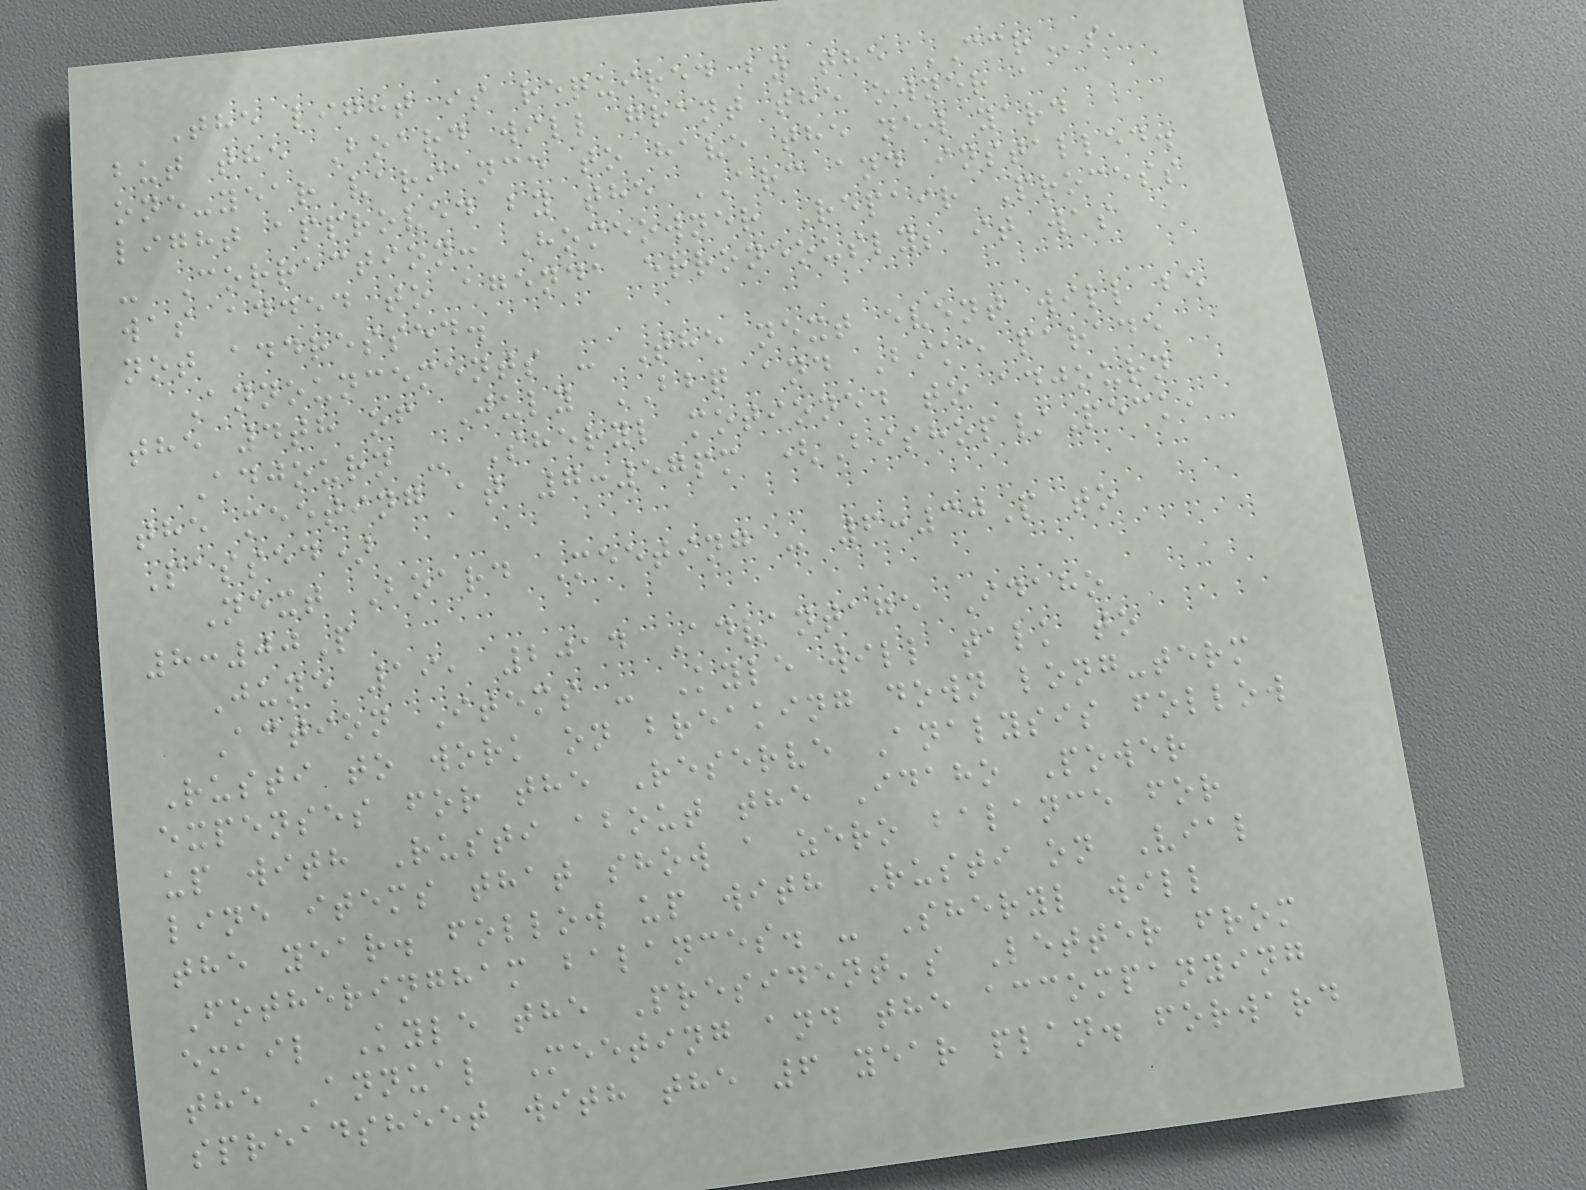The light is required by the CCRs,
but the Board will grant the owner a
one-year variance to have the new yard
light approved by the ARC and installed.
- Correction: Homeowner Repair Process
was added to agenda erroneously; it was
not addressed.
Announcements - The next event will be
the 4th of July BBQ and Bike parade
Adjourn - Sheryl motioned to adjourn
the meeting at 7:57pm (Bishop/Peck,
Passed)
Next Board Meeting - 6:30P to
8:00P
June 19, 2014 Advantage Idaho
Action Items - Kyle will talk to
Rusti to work on breaking down long-term
expenses for the Reserve Analysis follow
up with Rusti about the Idaho Power
line items that show a zero balance for
the year. follow up with Rusti on Vial
Fotheringham balances. - Sheryl will
email Kyle the President's Letter from
the Annual Meeting and the accompanying
spreadsheet with the 6 year plan. forward
